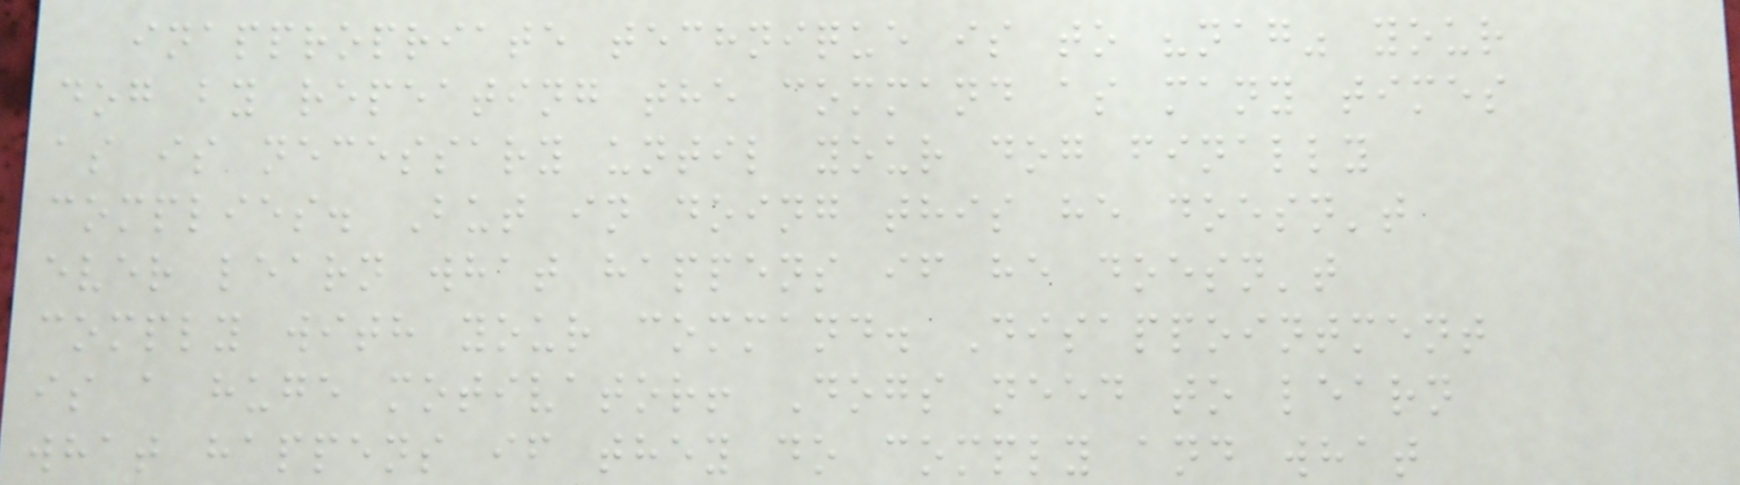inappropriate technique is to "nag" your
dog by repeating the command as many times
as is necessary until your dog finally
complies. But in doing this he doesn't
ever learn what happens if he doesn't
comply with your command. Disappointment
is a huge motivator! Dogs need to learn
what happens if they do comply and what
